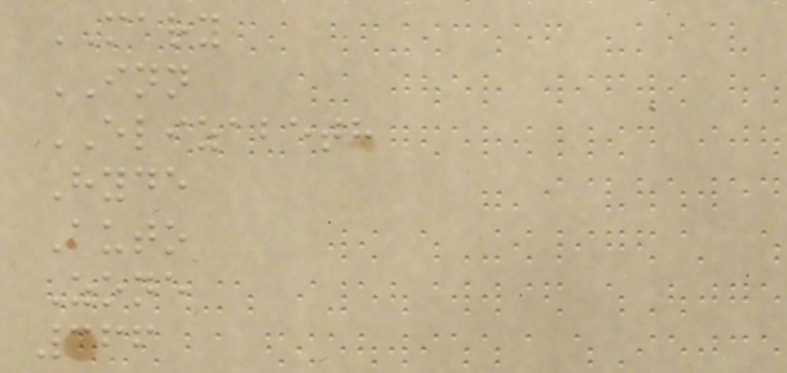MARY
INN
ELIZABETH
Hyde
Auto
Zone
366
